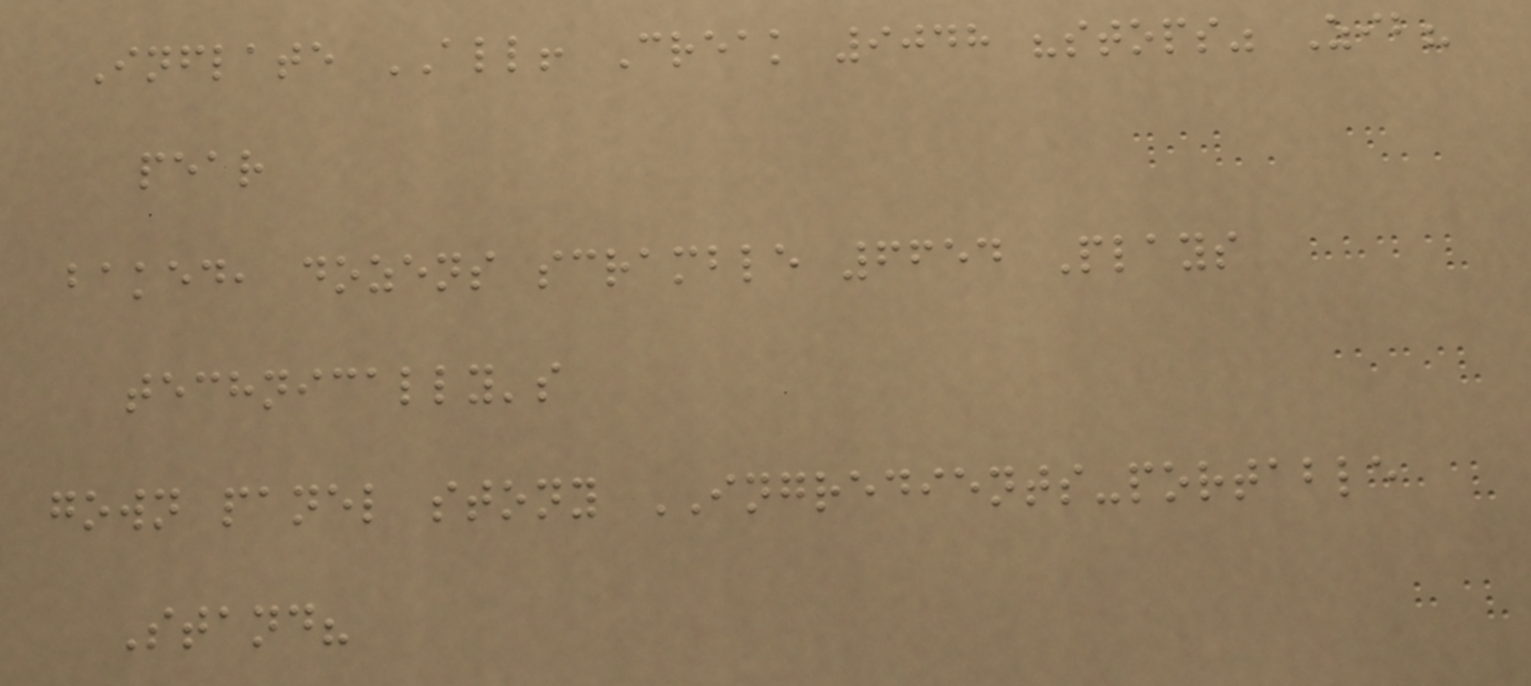Inflate ALL! Creak 9048 "stops" Zib?
pear
baked, dozens scramble 6654 Plays
technically's
gown panel stony INGREDIENTS-portable
Stand?
